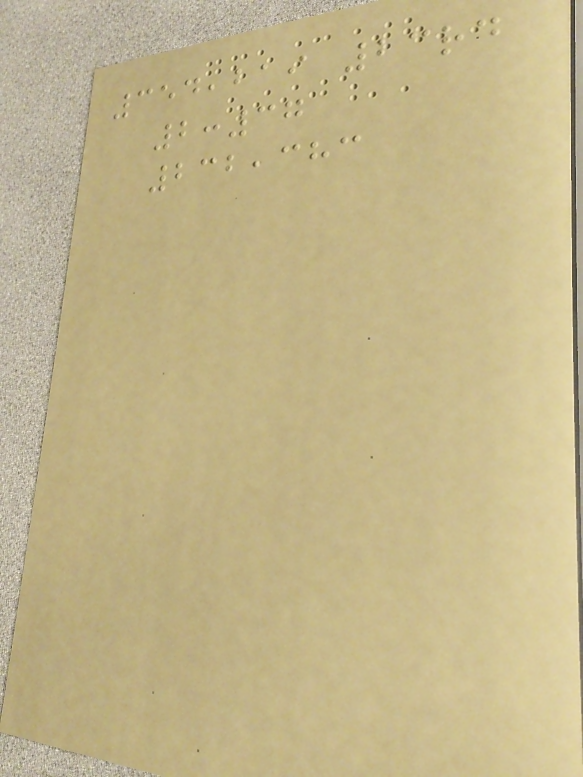354,219 23rd
2:37
232,383
